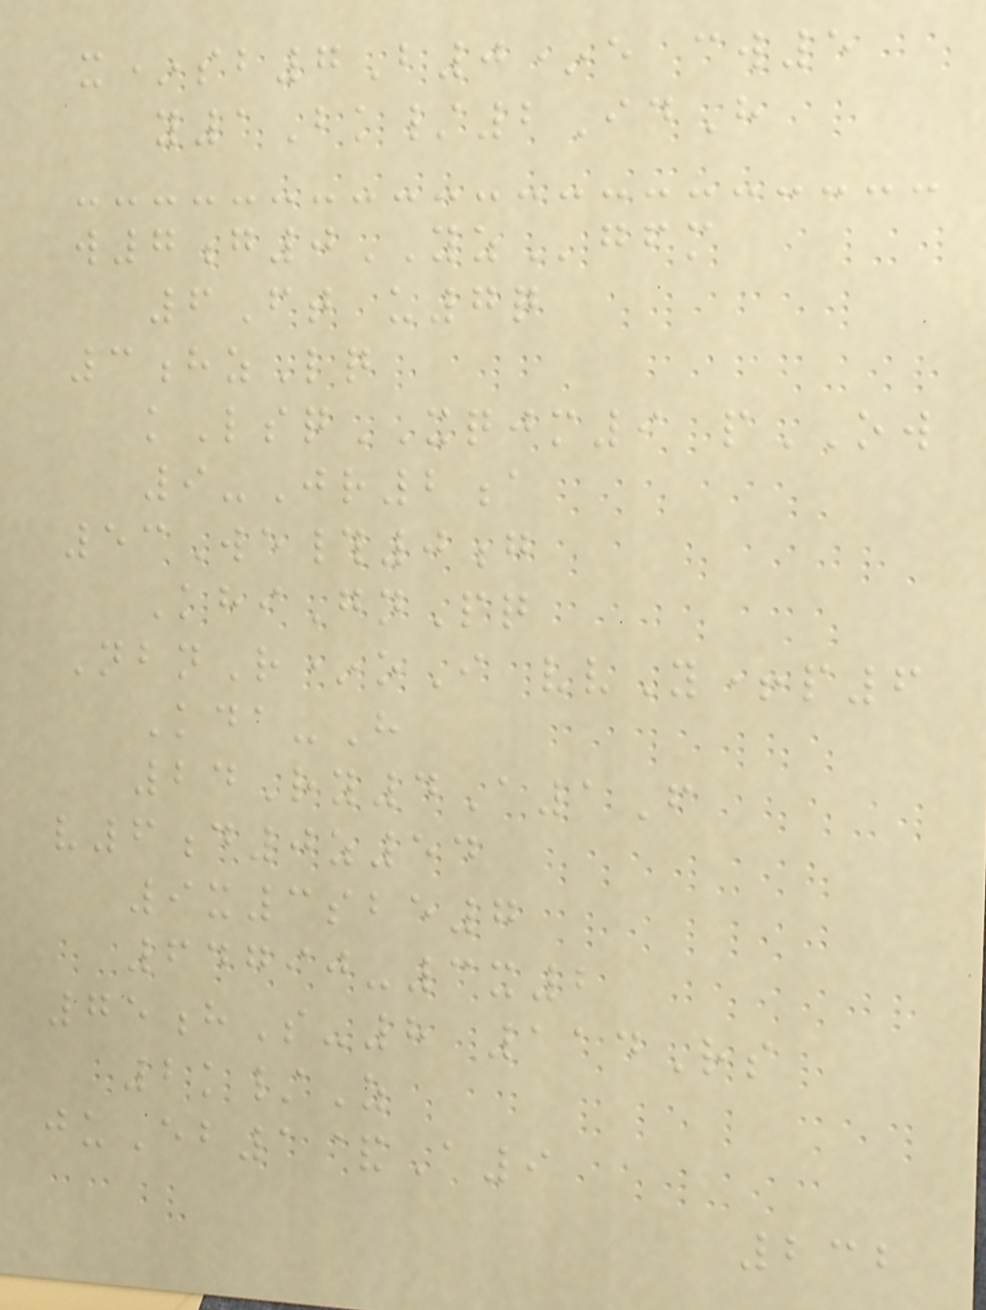x*sb7B0*e cw5
y1Bk/2IdH
w7g0YZgfm
6Ft u7q
3hzLq
kLsqXQJM9 pOW
9-Jr2a
53We#0g
KhiGnPq
NbnR*oI vvY+p6
Kda-H
24Ry4A1F
v6d0z54
9x3sbe7
64790-3x2
75hS-8 114Rs
2k/Z
juEb1&A9
232
